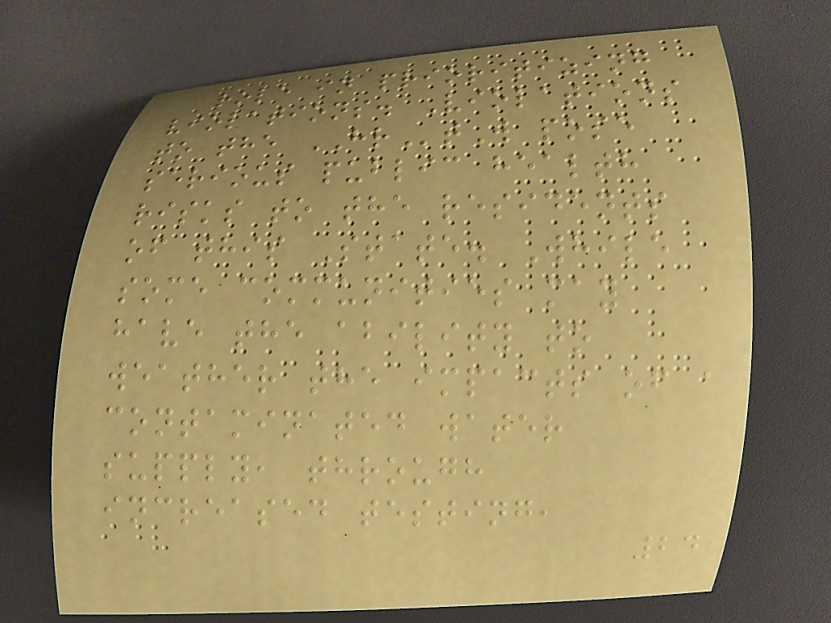role in prioritizing
violations. Violations
to the HRtW pose
serious public health
risks to the residents
of this State. While
some communities may
have the ability to
weather the impacts of a
contaminated water
supply, through
increased testing,
24
